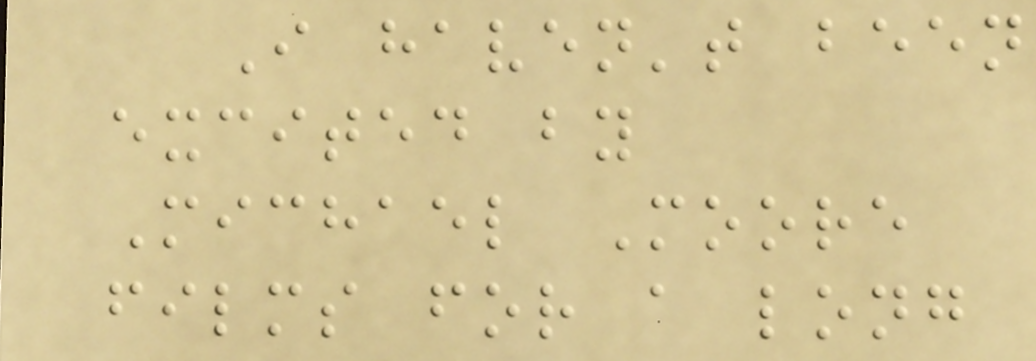I haven't been
excited by
Michael Moore
films for a long
